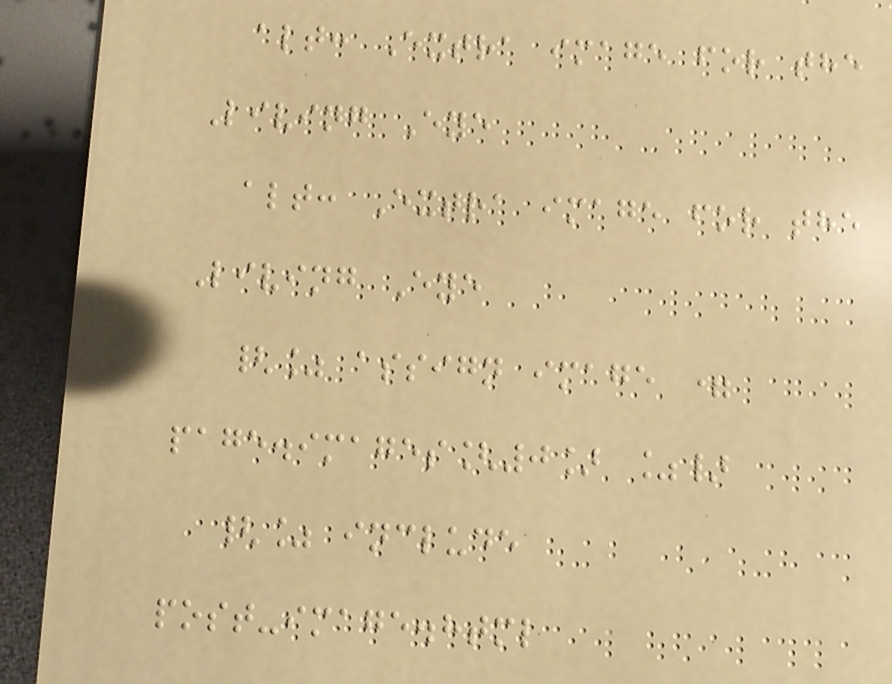alt: Extra image for the
Living Eye
alt: Extra image for the
Living Eye
{% assign image =
page.images[0] %}
{% include
post-image.html
